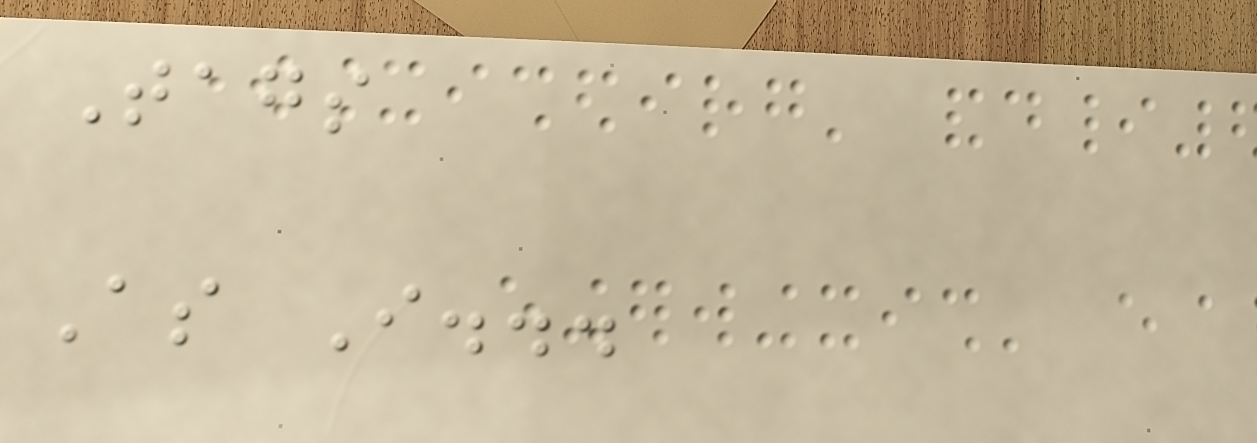Tags
As I...
